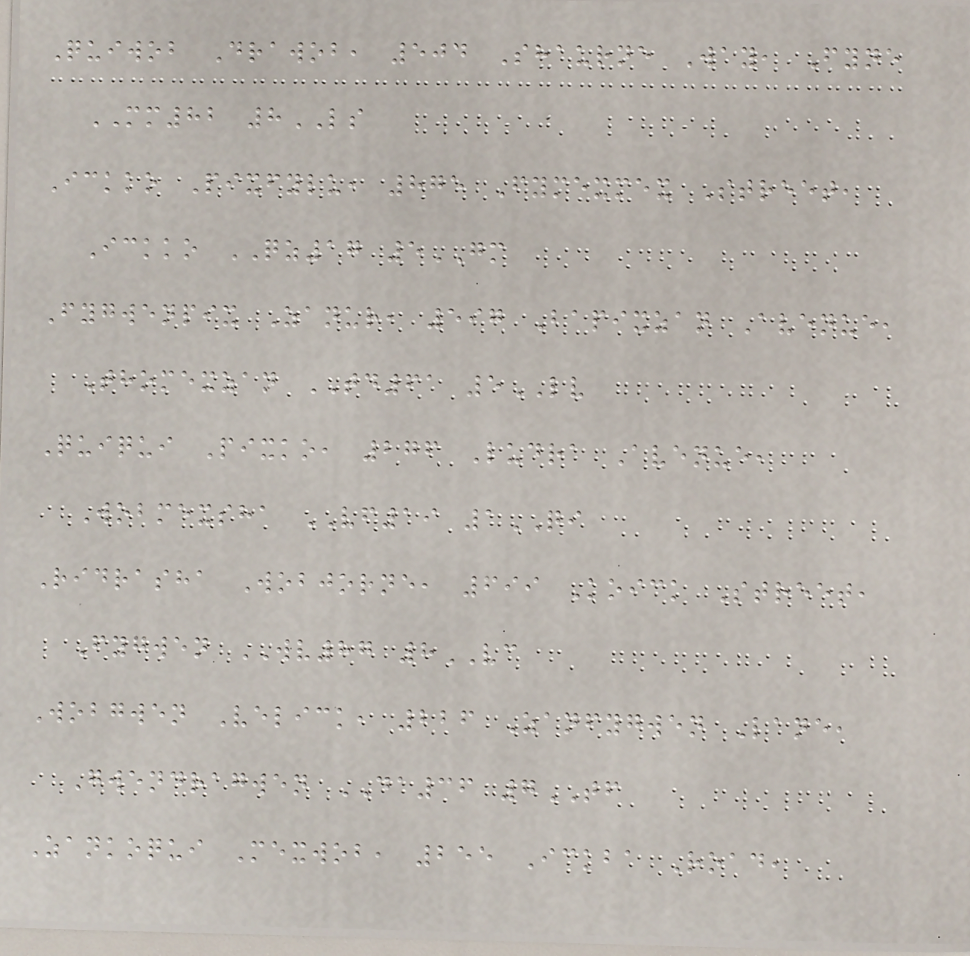Quiwob Drawob, 504 Shaurne Way, Fyne
MM82 8LS
Ickko Pixfylu, 875 Fymexmex Street,
Ickko QZ17 5GM
Fygwenpix Zanur, 597 Bapixzan Avenue,
Thomexzan TD61 5LV
Quiqui Pixko, 276 Ludra Avenue,
Wobmexsha VF19 1QI
Ridrasha Wobjorne, 699 Koick Street,
Fygwen WV87 8VC
Wobgwen Velick, 226 Zanfygwen Lane,
Gwendragwen DA36 7TF
Zankoqui Mexwob, 255 Ickba Road,
